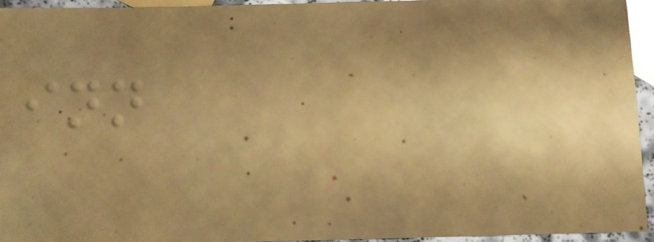inn
